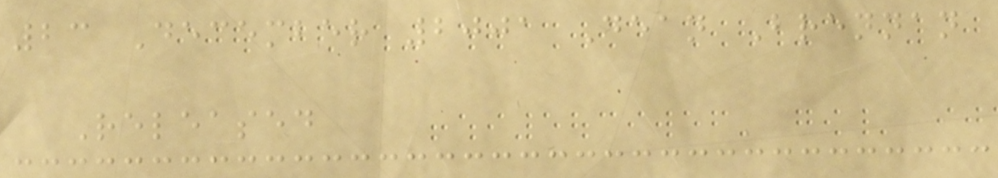23 December 2001 Dean Brennan
Released
